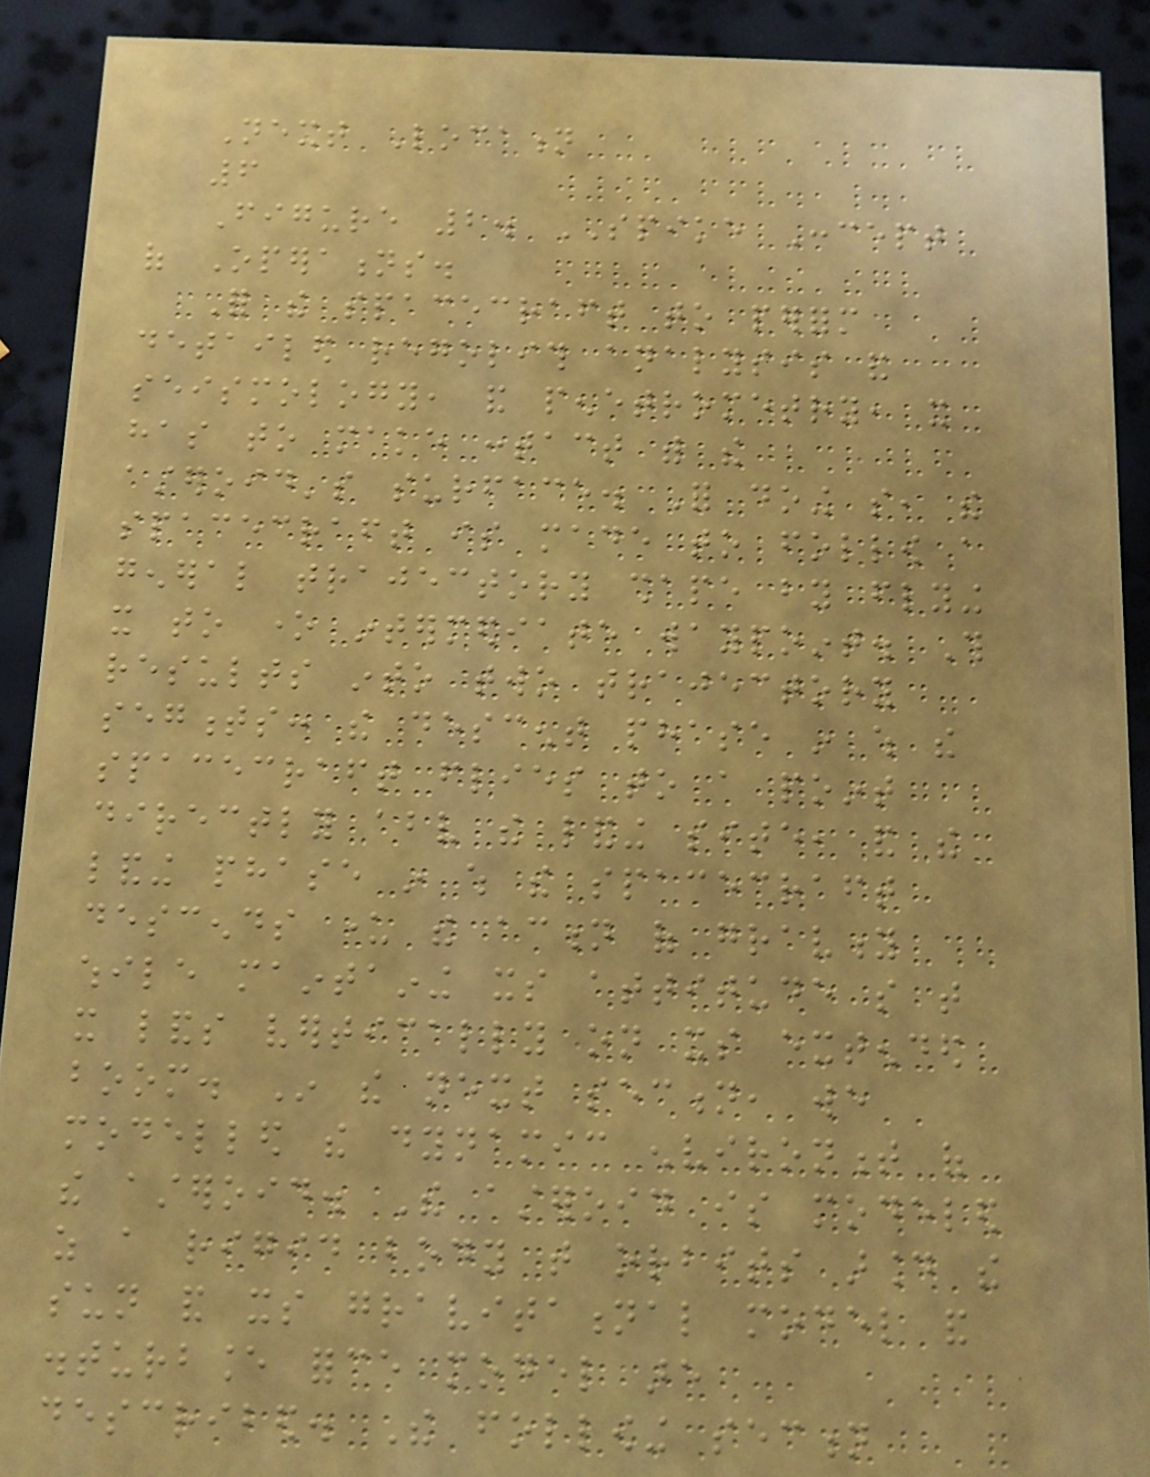Next Location
6
Figure 2. SPIKE Concept
of Operations.
For the spacecraft to perform
detailed regolith analysis and
seismology, and penetrometry, it
has to make contact with the
asteroid's surface. For doing so, the
spacecraft is made to follow a
general trajectory shape by flying
it to one intermediate waypoint. This
results into two trajectory
segments: the descent phase in which the
spacecraft flies to a point
directly above the landing site, and the
landing phase in which the spacecraft
descends under the action of gravity
while maintaining its attitude so that
it lands vertically on its extended
boom. In the next section, we
modelled the dynamic environment of
the asteroid. The asteroid is modeled
as a rigid body that orbits around the
sun and its gravitational model and
disturbance force model are
described. The following section
